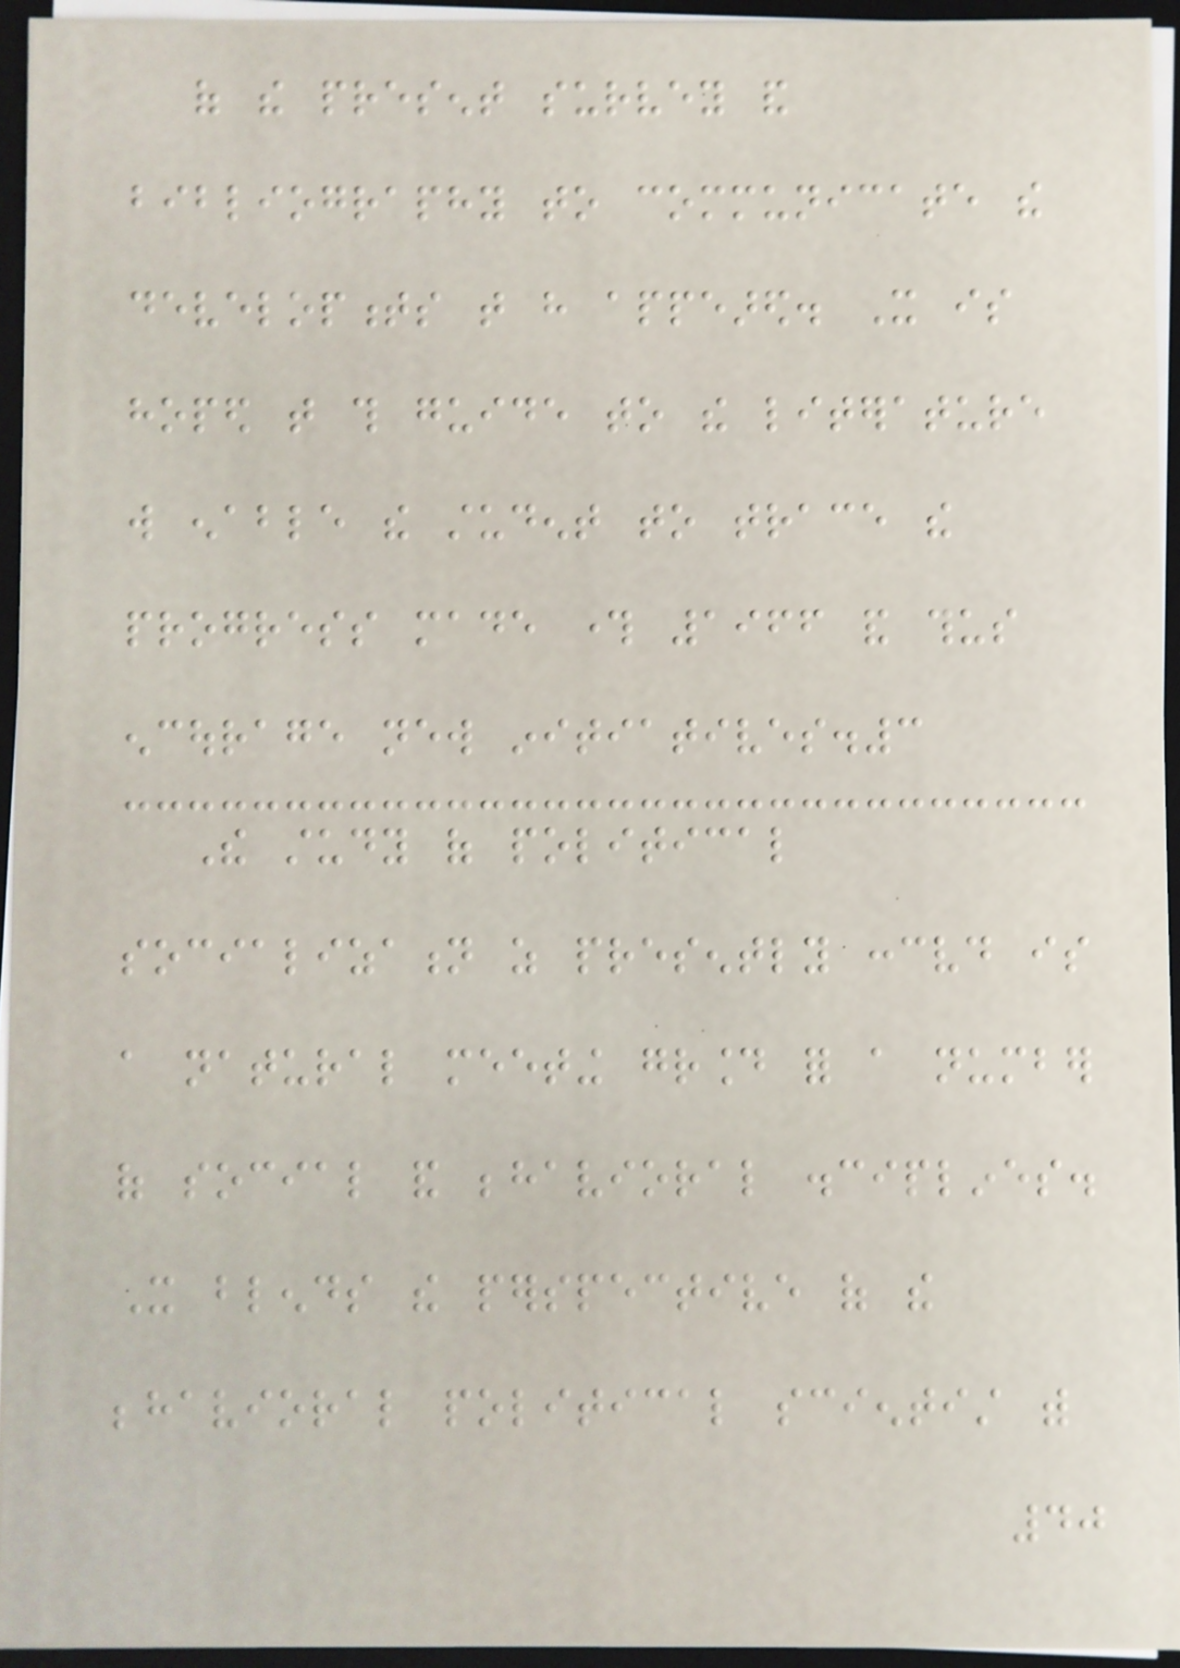of the present survey and
bibliography to communicate the
developments that have appeared. It is
hoped that this guide to the literature
will enable the student to trace the
progress made through 1966 and thus
encourage new initiatives.3
The study of political
socialization as presently conceived is
a natural meeting ground for a number
of social and behavioral disciplines.
It blends the perspective of the
behavioral political scientist with
40
